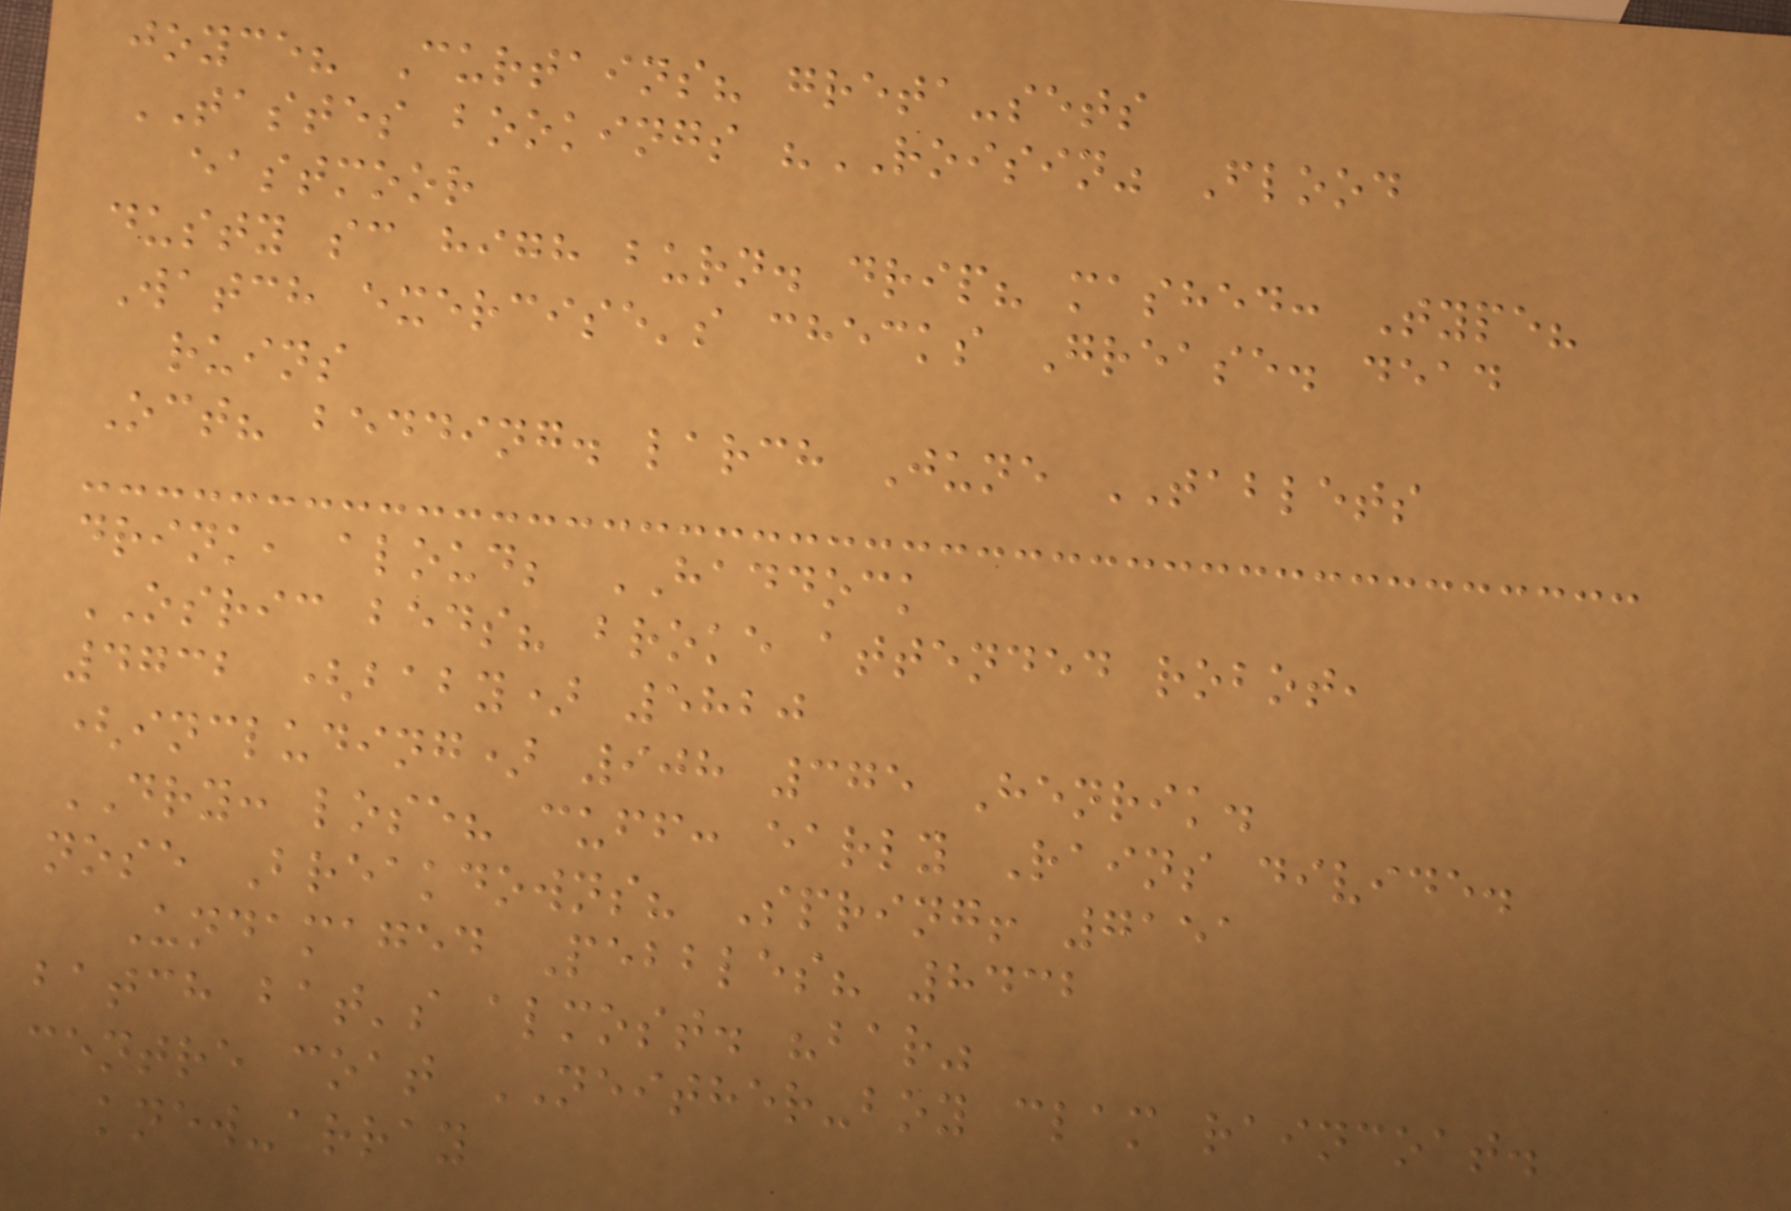joyce? Curtains? greta-sets
TASTES bookings "ROISIN" Flood
eastmoor
dusty sc high burn. drip? mashed: Type?
Watch exercise's checks Grease. dead
ruins
Oct? bedding. larch June TABLETS
drink, aloud; HADDOCK
OSRIC beds? broke attended robot,
4732 (baby) 5820
(including) 908 375 Henrik.
DRY: lose? cuff: early Rains divide.
nose Breakdowns? Spring! 7151
Undamaged Pebbles? 8432
batch bat's almost. "bar"
centre coat NEITHER-boy clam raincoat.
knew-array
